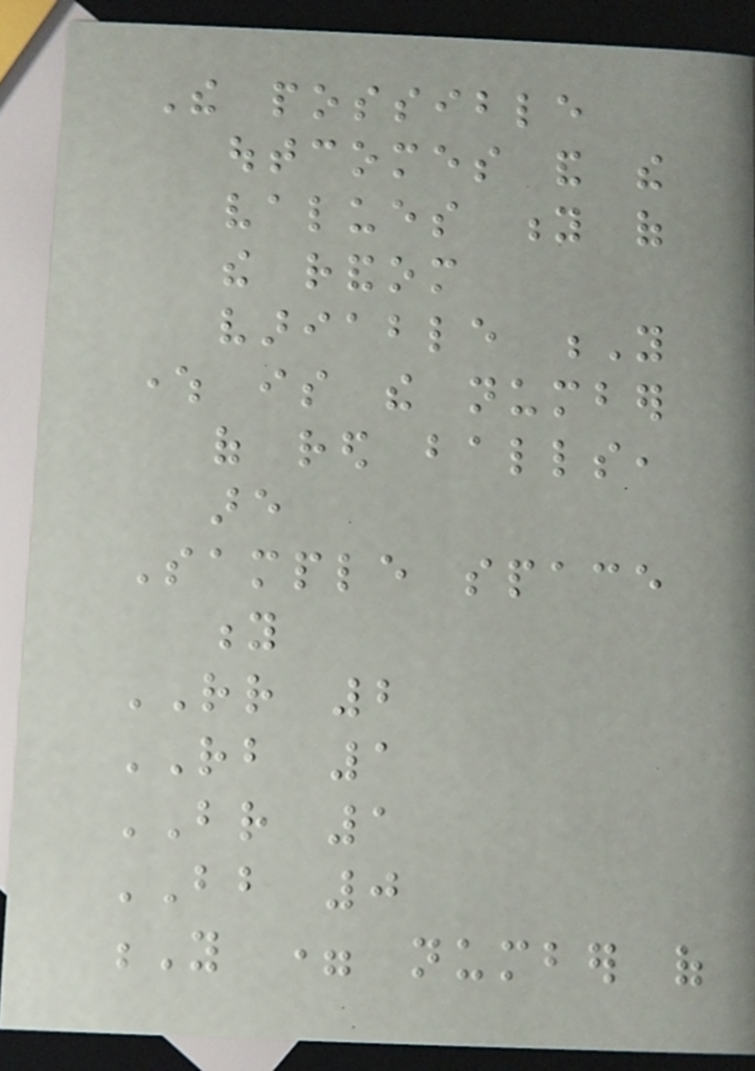The possible
outcomes and the
values y of
the random
variable Y
where is the number
of red balls,
are
Sample space
y
RR 2
RB 1
BR 1
BB 0
Y = number of
